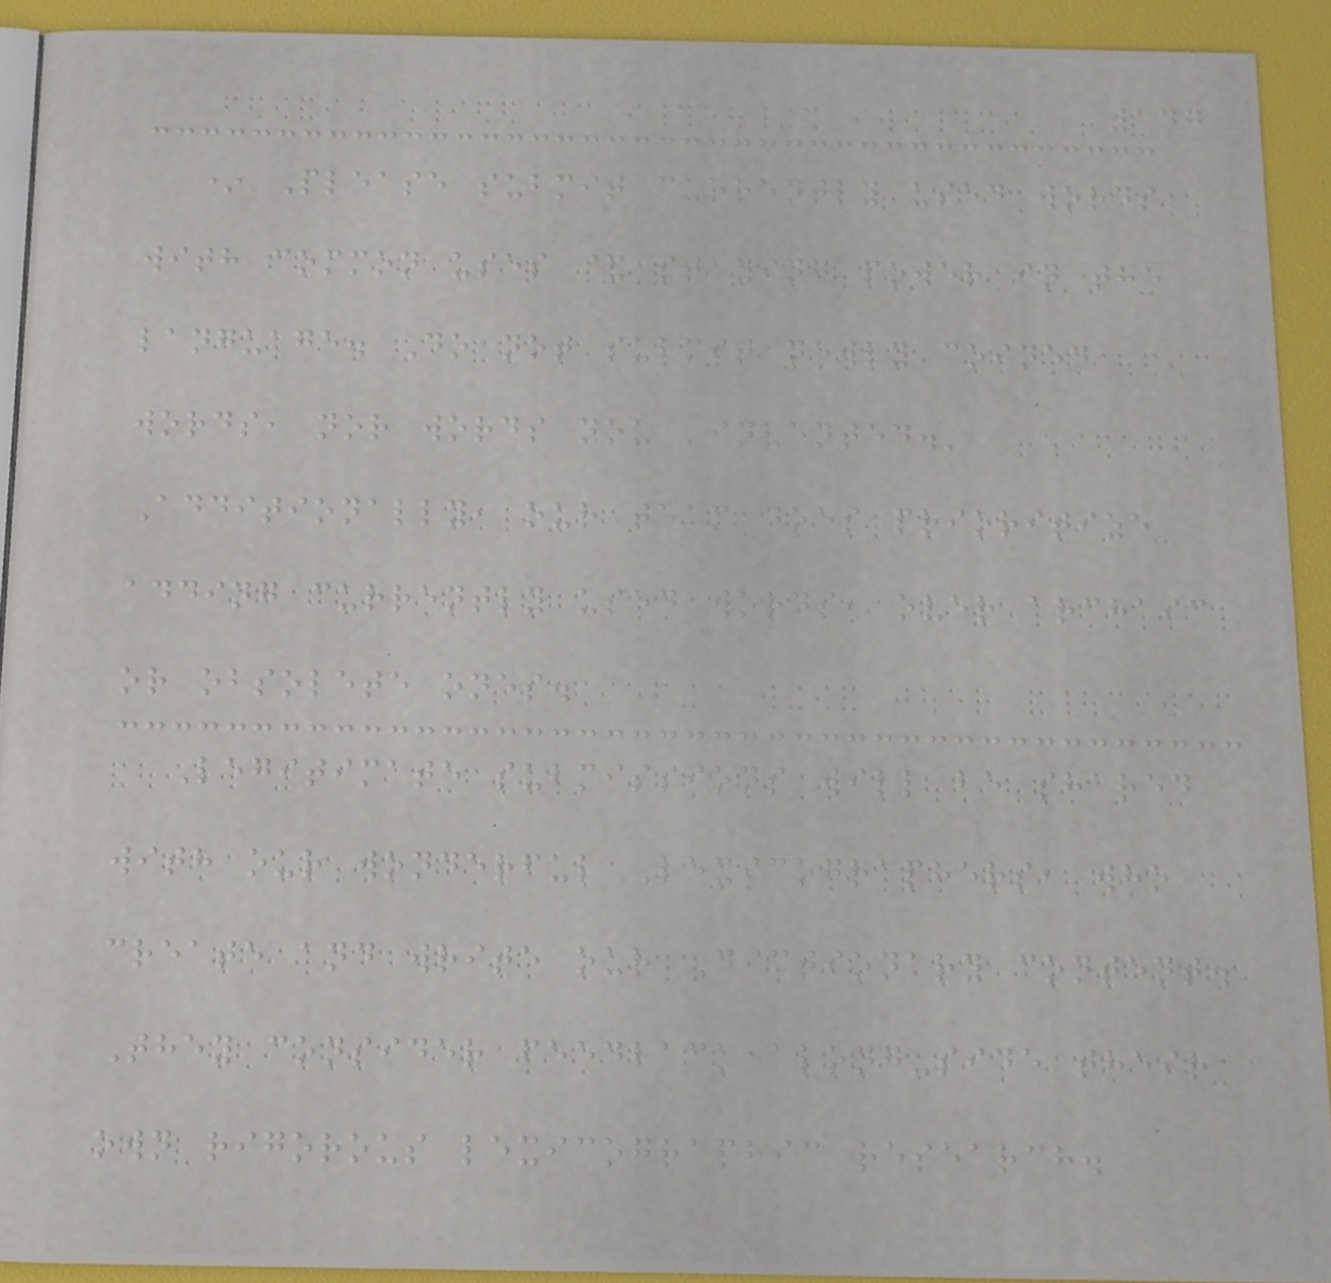147
* Please submit currently used words
with common uses & staying power in the
language. Do not submit newly coined
words, nor words you 'invented.'
Additionally, our team does prioritize
adding currently used words, over archaic
or obsolete ones.
Legitimate submissions will be shared
with our wonderful Lexicographers, who
create and write our Dictionary content.
They consider feedback along-side their
own rigorous lexicographic research.
